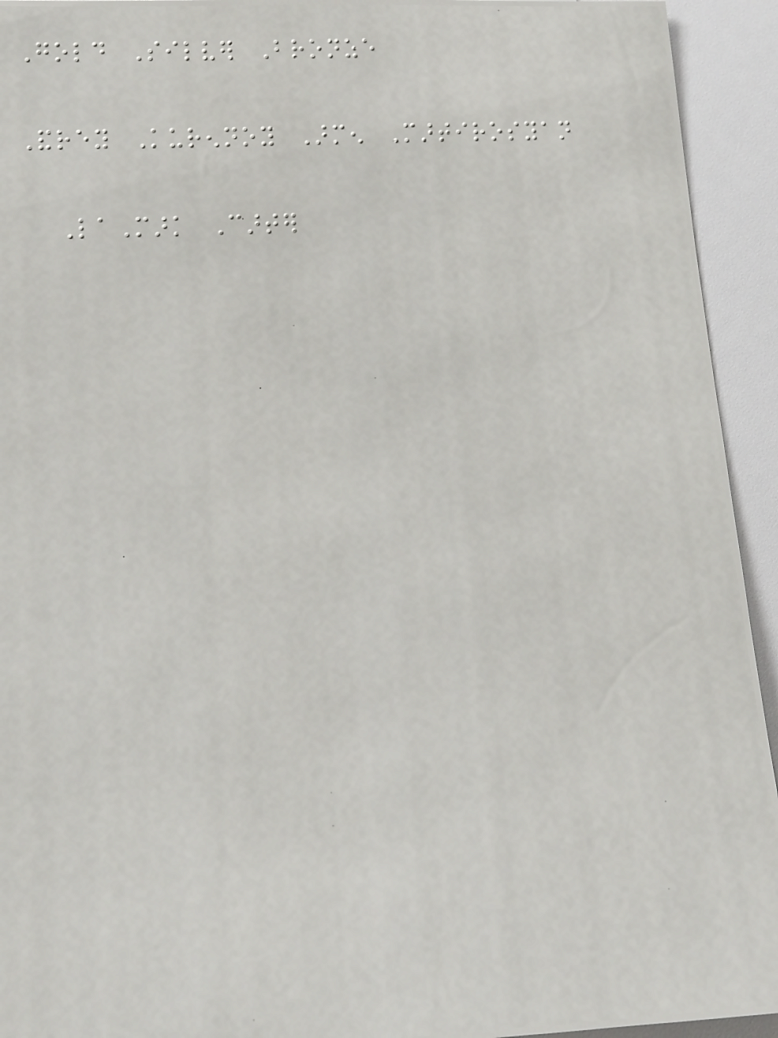Gold Silver Bronze
Andrey Kurennoy Armen Martirosyan
LaMark Carter
